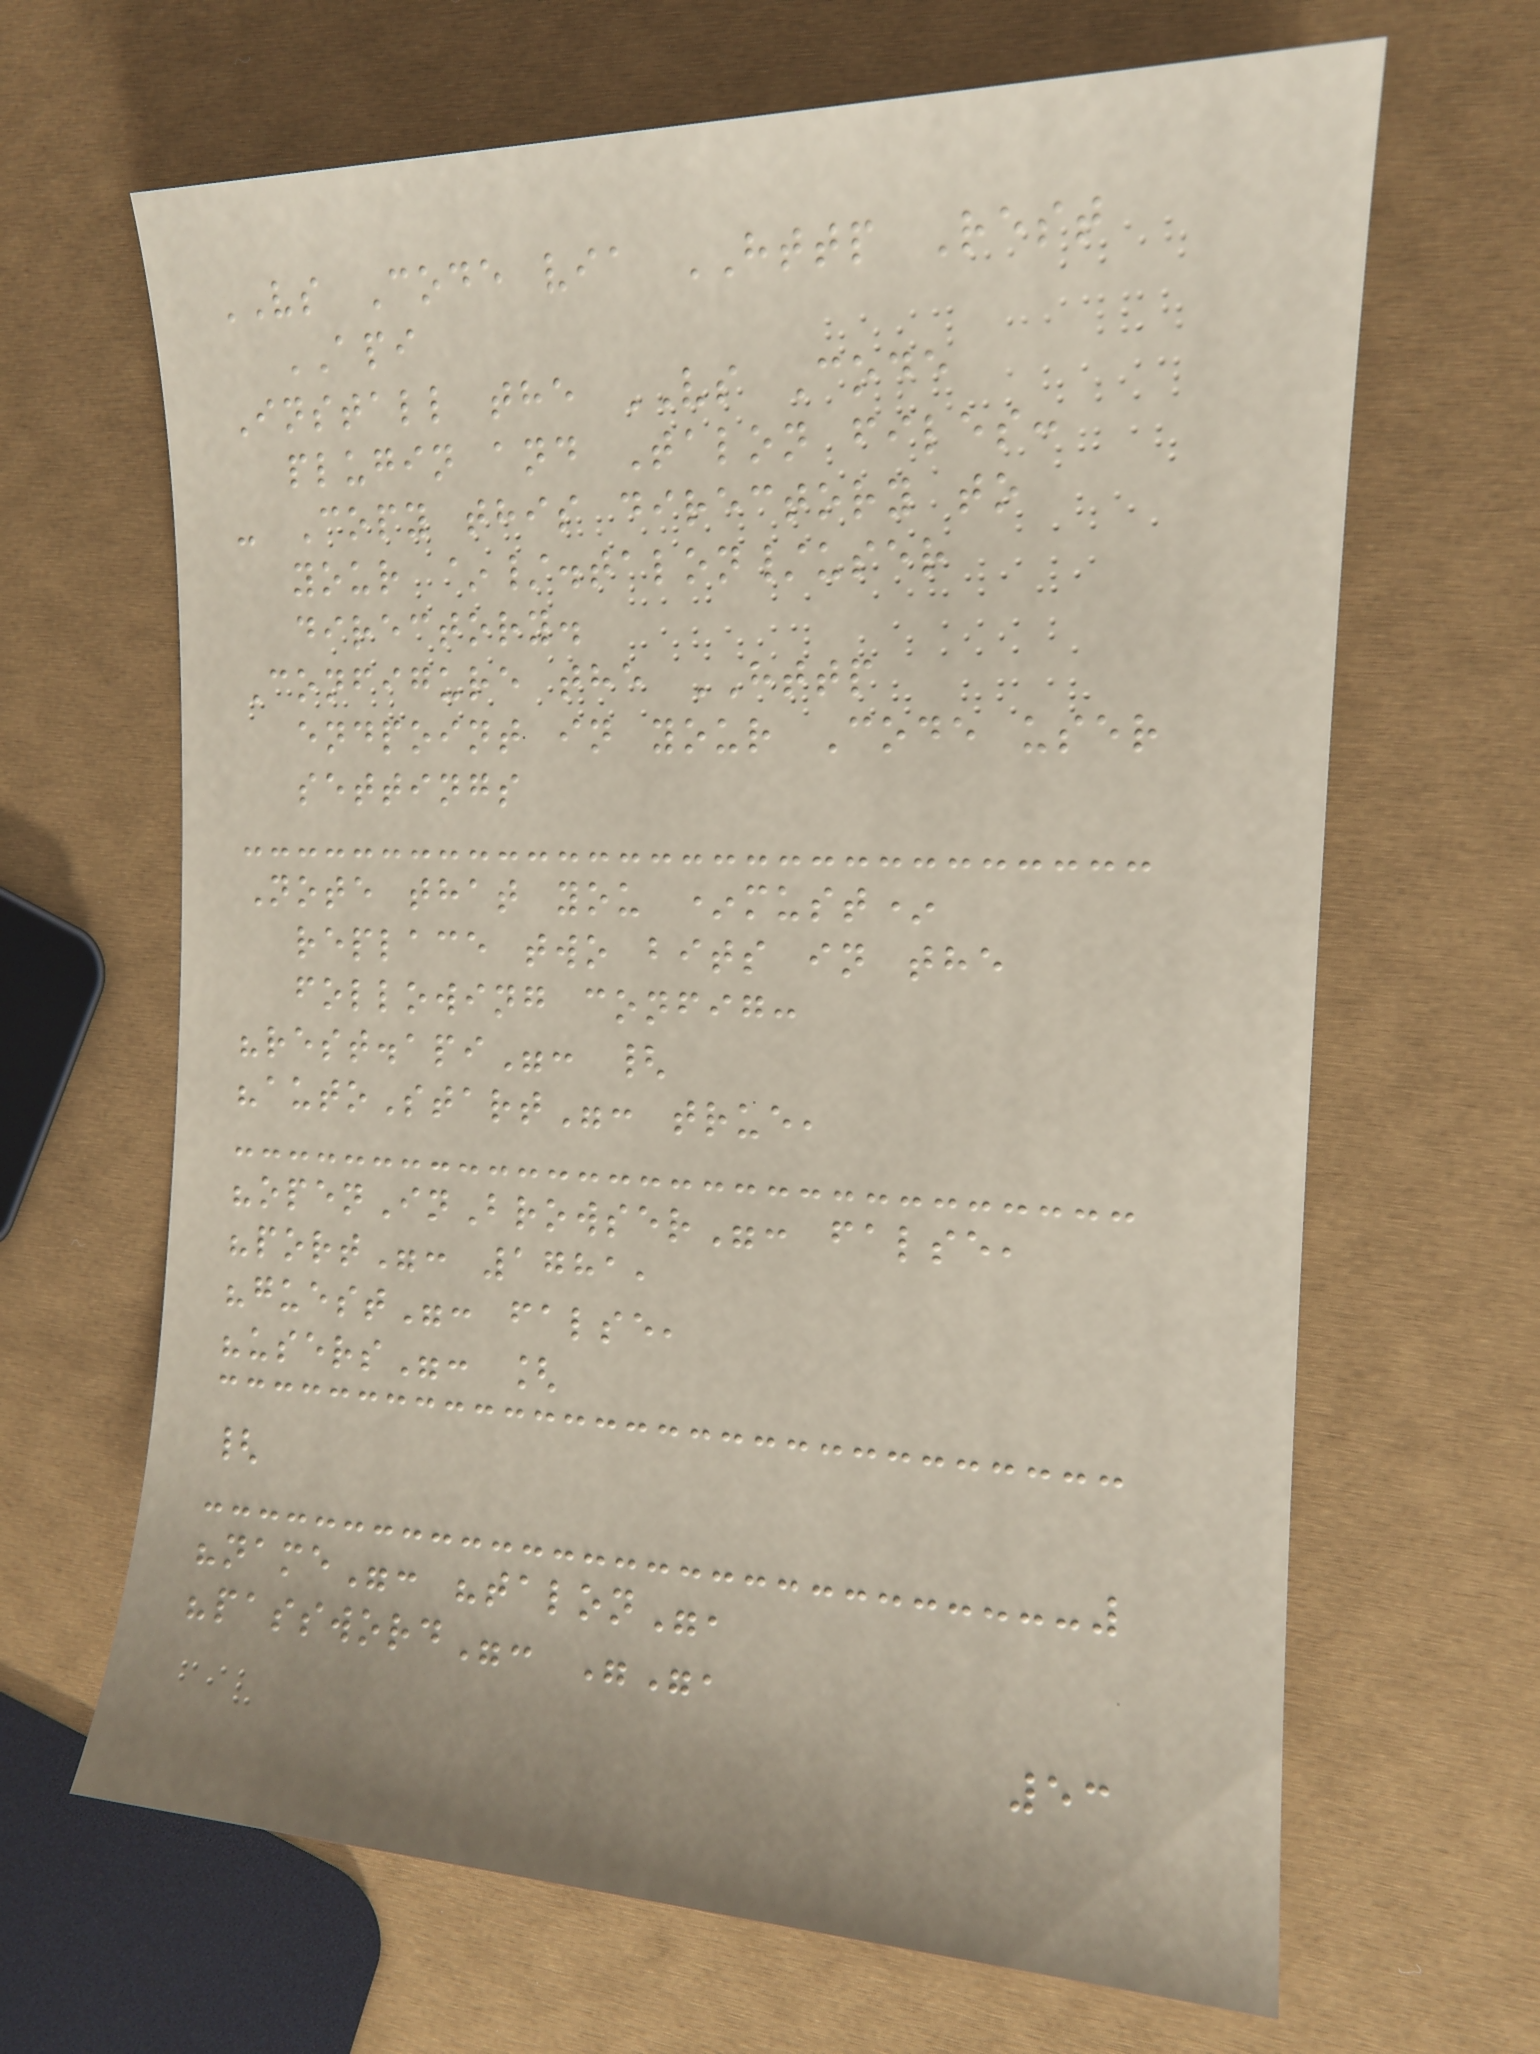VS Code via HTTP Rest
API
Install the VS Code
plugin and Talon files:
- Copy this directory to
your ~/.talon/user
directory.
Configure the HTTP
endpoint in your Code user
settings
Note that you *must*
replace two bits in the
following config:
"rest.api": {
"autoStart": true,
"openInBrowser": false,
"port": 1781,
"guest": false,
"users": [
{
"name": "talon",
"password": "",
53
